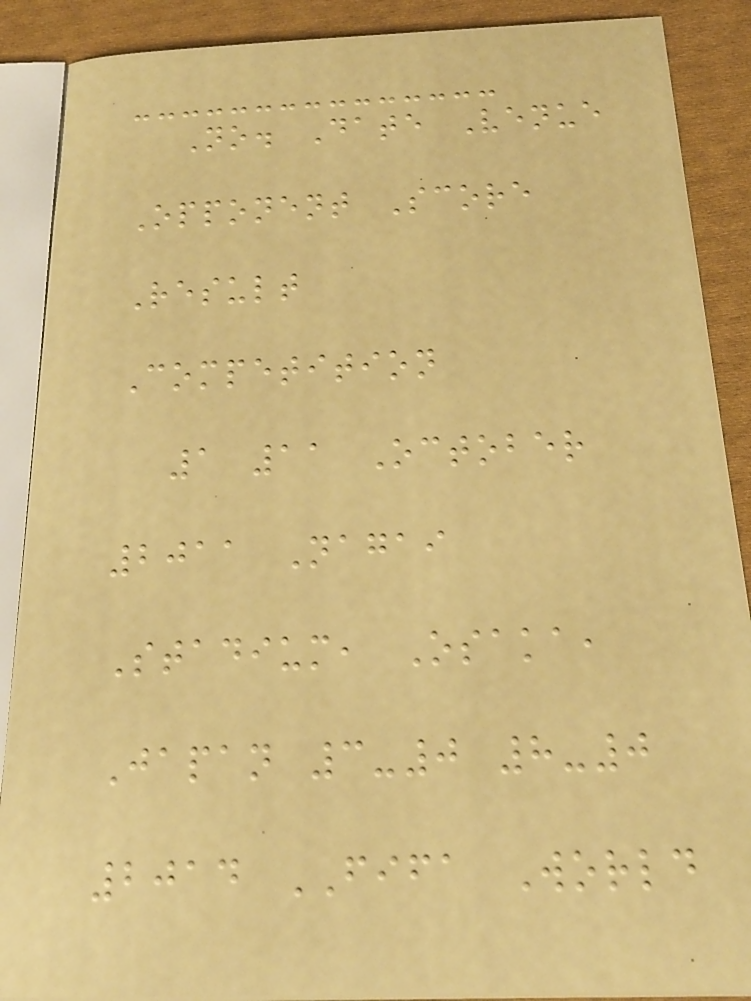No. Date Venue
Opponent Score
Result
Competition
1 11 October
2011 Nagai
Stadium, Osaka,
Japan 3-0 8-0
2014 FIFA World
